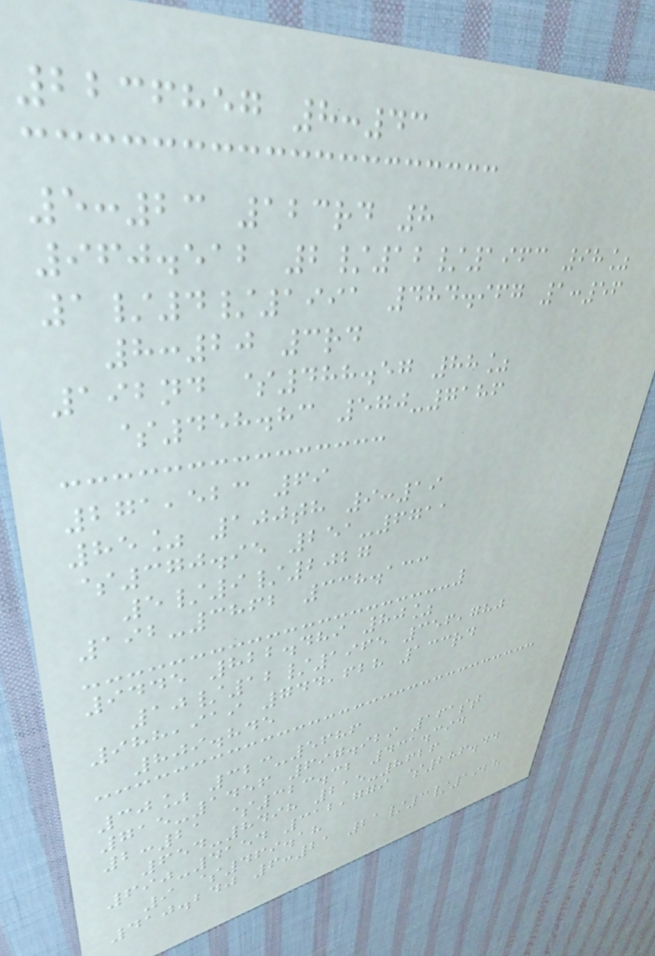2236857 8:43
5:23 123rd 8
960.512 2/12/1963 98%
1/4/1991 484.967 1:56
8:20 3rd
192nd $488.57 88%
$458.83 570-7186
271,523 69
85% 100th 9:19
$370.95 251-6711
5/9/2027
192-3862 338.133
9445 822.489 80%
10/12/1965 356,780
988,919 744,628 133rd
809.845
30% 323-5686
715-1456 697.929 161st
2:21 $323.32 431.394
654-8498 215-8626
690-4154 312,779 $286.44
9 $469.18
410.240 6:21 21/3/1928
